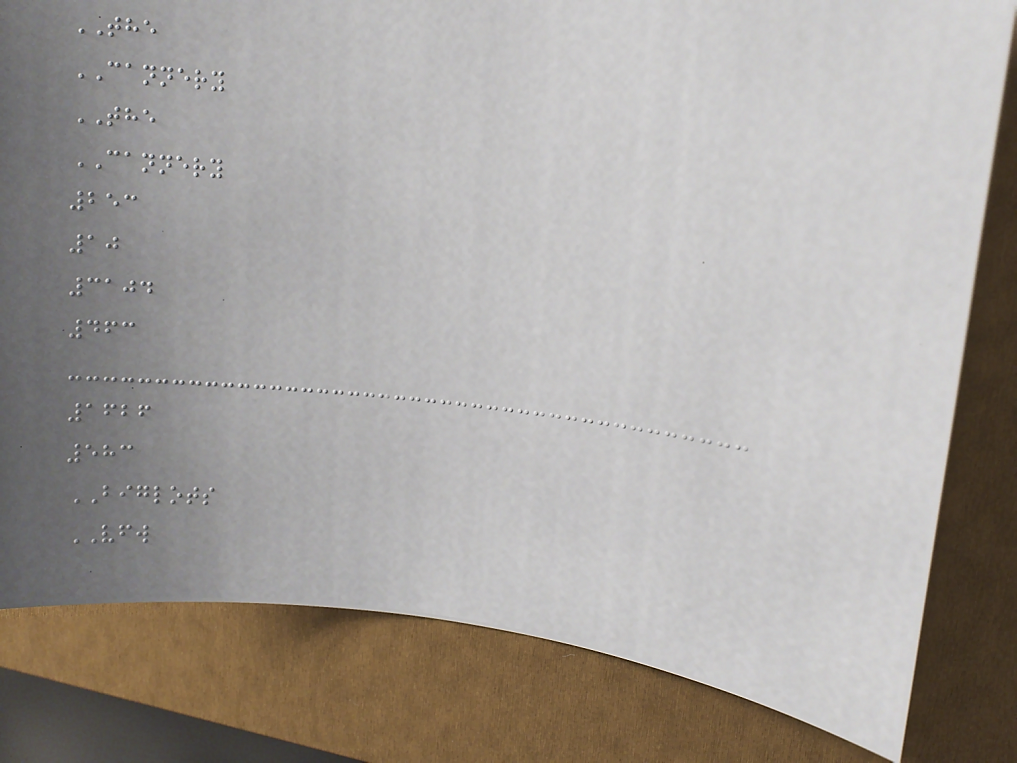THE
CANNERY
THE
CANNERY
253
10
3104
463
1626
583
BIGLOTS
VFW
